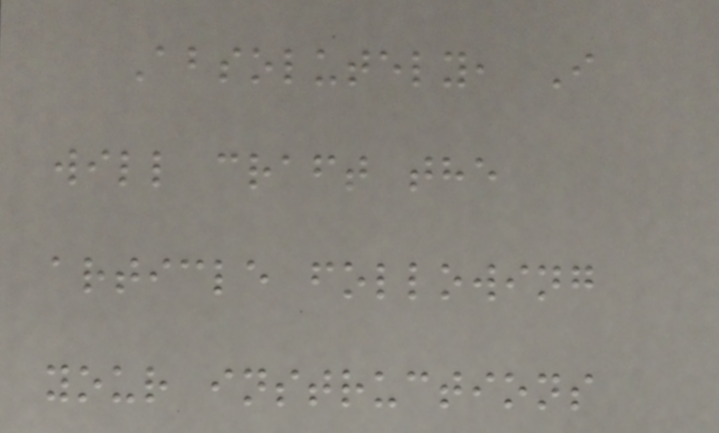Absolutely, I
will craft the
article following
your instructions
